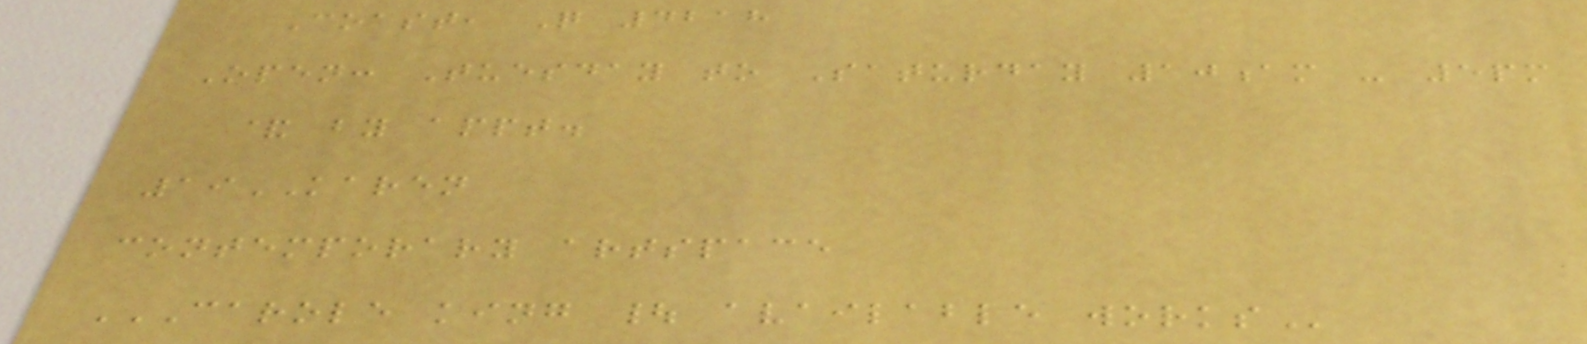Coast, Q 4218
Open: Tuesday to Saturday 10am - 5pm
& by appt.
19KAREN
contemporary artspace
CAROLE KING | AVAILABLE WORKS
